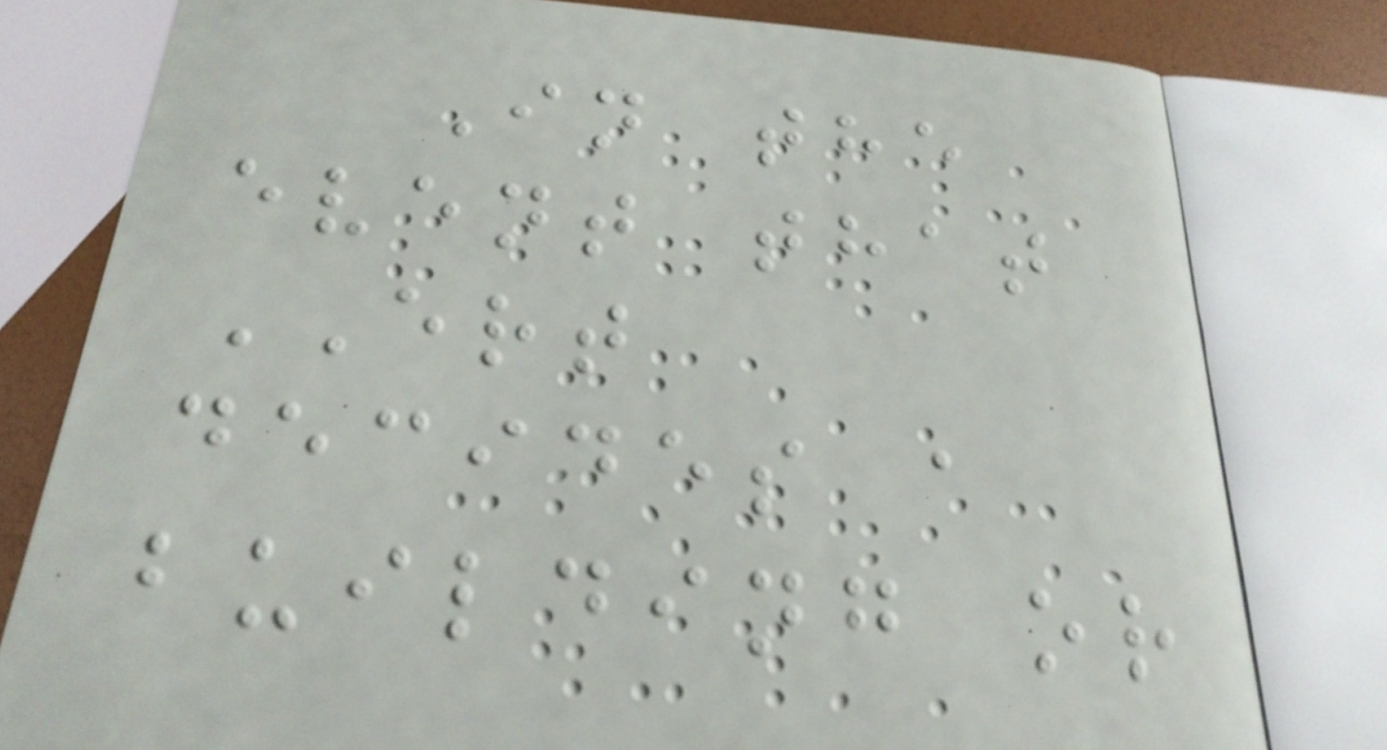In the
event that
ERT
decides a
building or
